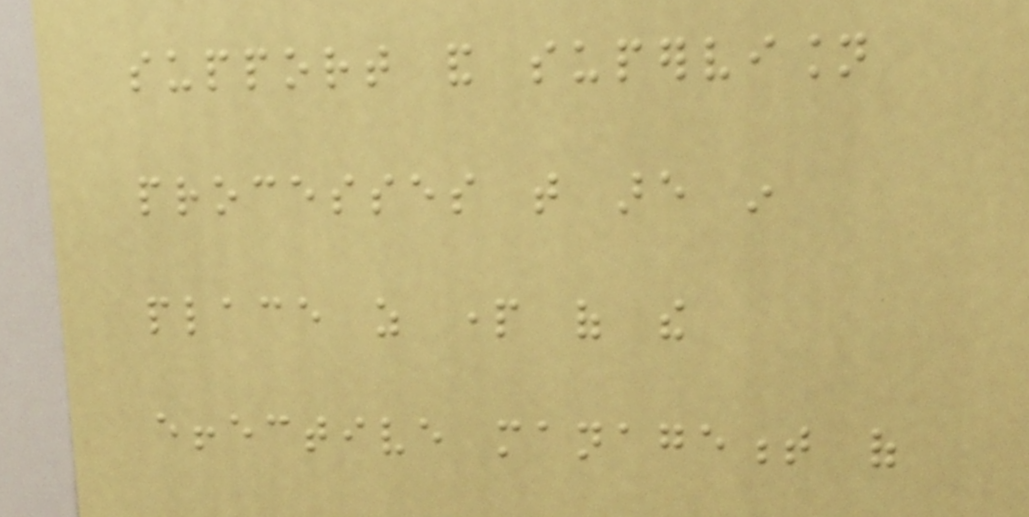support and supervision
processes that are in
place as part of the
effective management of
